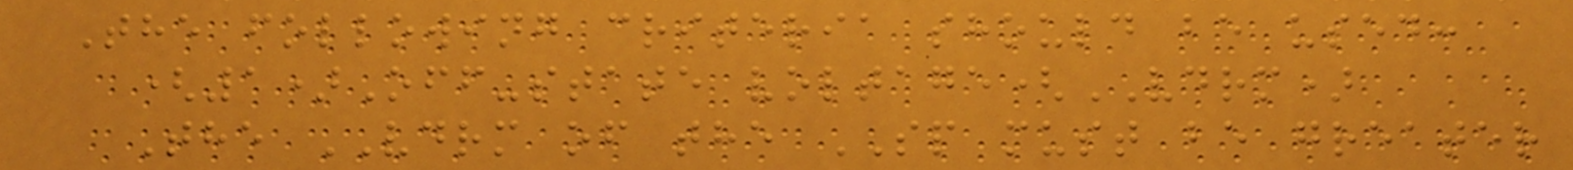The following criteria should be used:
(1)Off-state voltage(VDRM)
The VDRM of the SP must be greater
